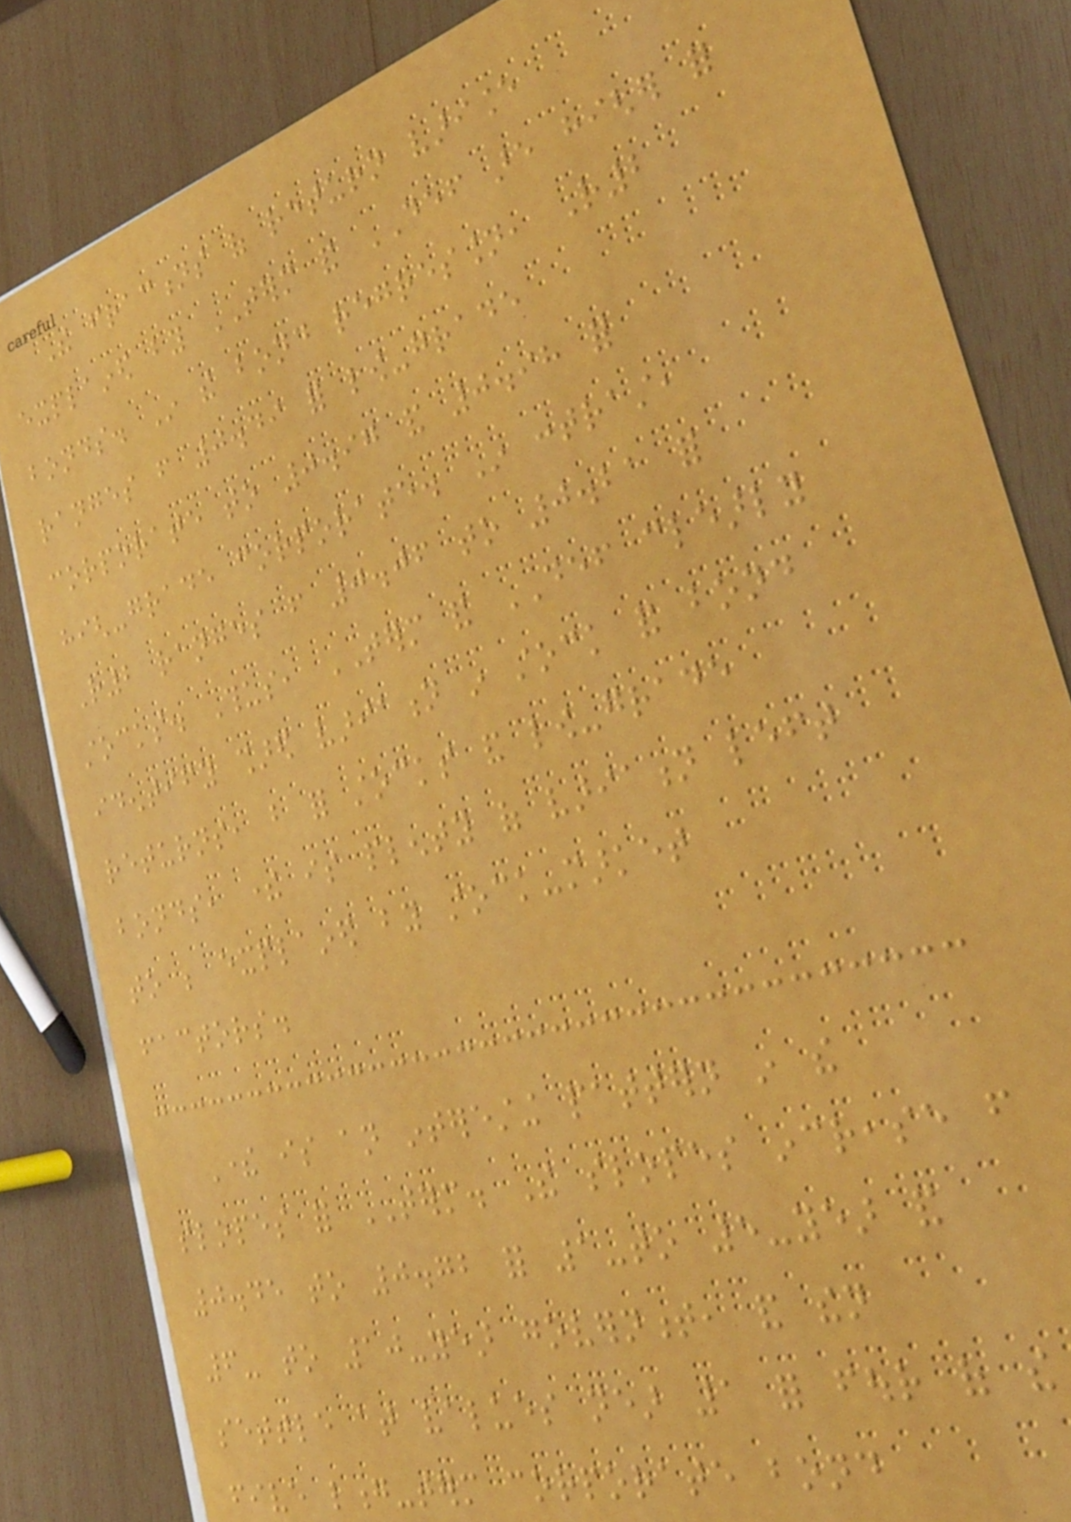The fractions of return variance
explained by TERM and DEF are higher for
bonds. In the bond regression, R2
ranges from 0.49 for low-grade
corporate to 0.97 and 0.98 for
high-grade corporate. In contrast,
R2 ranges from 0.06 to 0.21 for
stocks. Thus, TERM and DEF clearly
identify shared variation in stock and bond
returns, but for stocks and low-grade
bonds, there is plenty of variation left
to be explained by stock-market
factors.
There is an interesting pattern in the
slopes for TERM. The slopes increase from
0.45 to 0.72 for 1-to 5-year and
6- to 10-year government, and then
settle at values near 1 for four of the
five long-term corporate bond
